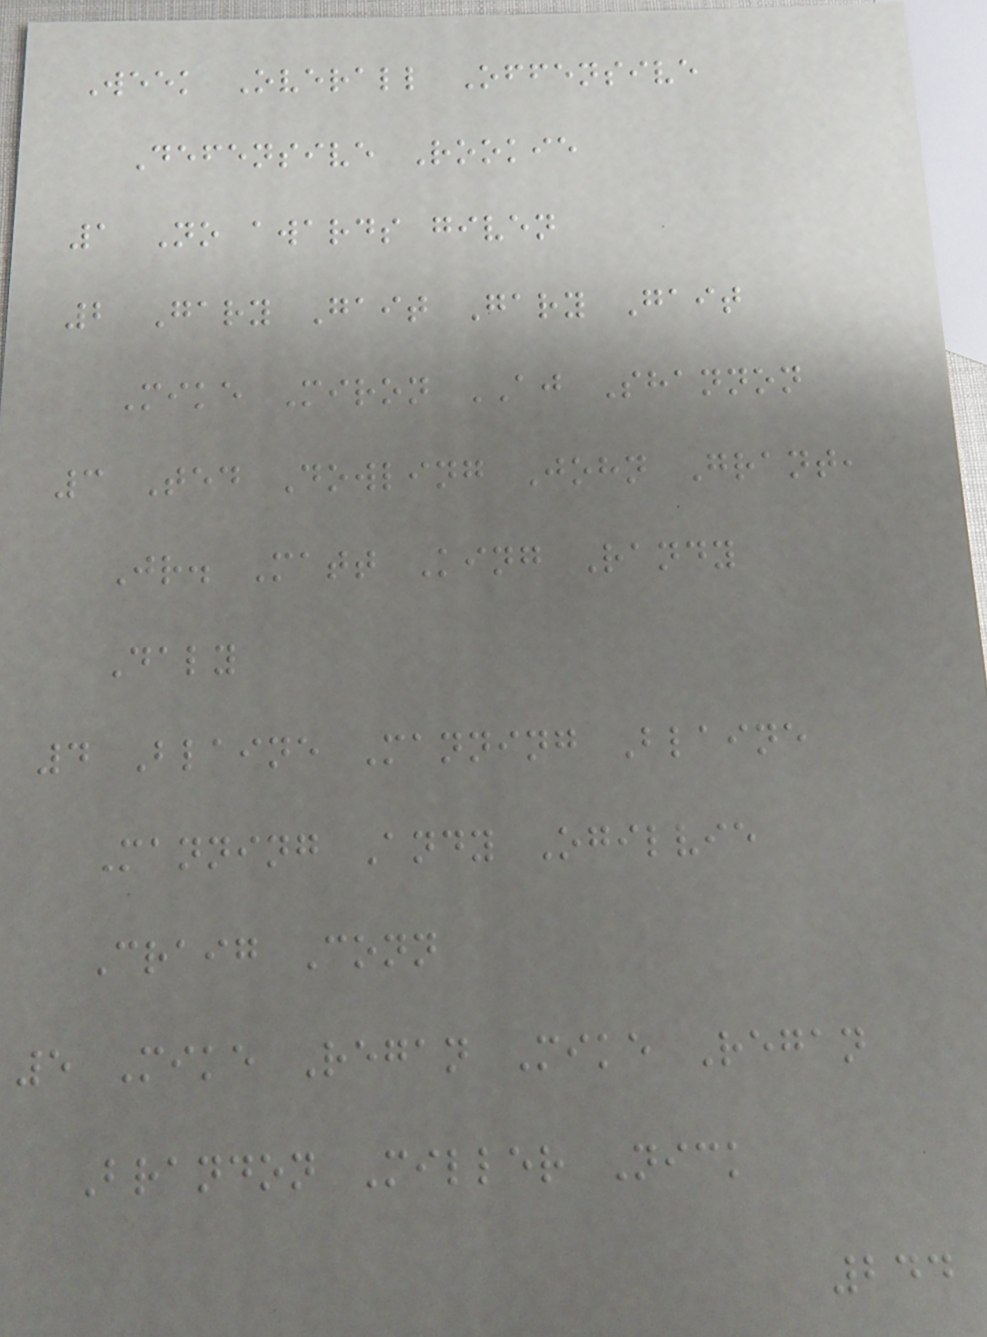Week Overall Offensive
Defensive Rookie
1 No awards given
2 Gary Gait Gary Gait
Mike Miron AJ Shannon
3 Ted Dowling John Grant,
Jr. Matt King Randy
Daly
4 Blaine Manning Blaine
Manning Andy Ogilvie
Craig Conn
5 Mike Regan Mike Regan
Brandon Miller Nick
244
